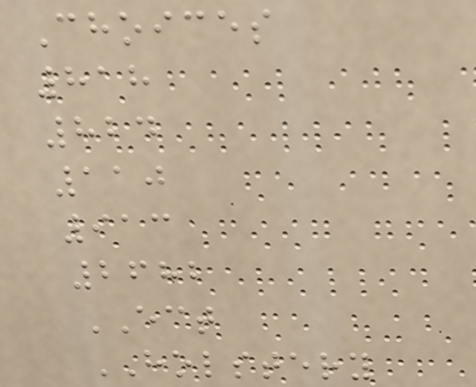Choices
818
824
110
913
2682
ECT
HOLSTERY
